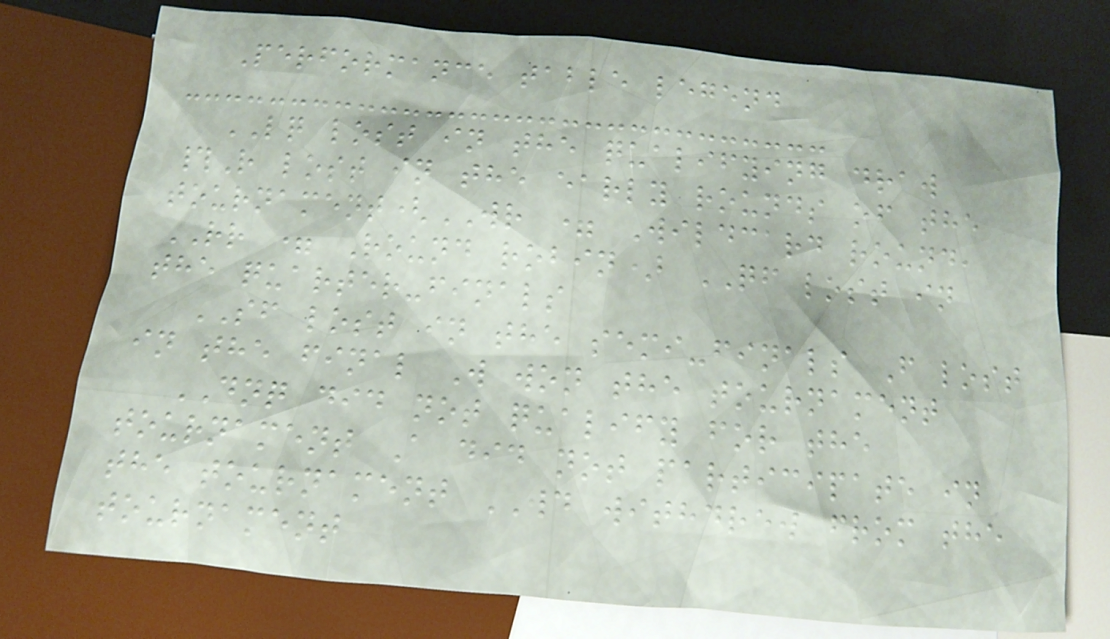Performance table legend
LQ lost in the qualifying draw
#R lost in the early rounds of the
tournament(WR = Wildcard round,
RR = Round robin) QF lost in
the quarter-finals
SF lost in the semi-finals F lost
in the final W won the tournament
DNQ did not qualify for the
tournament A did not participate in
the tournament WD withdrew from the
tournament
